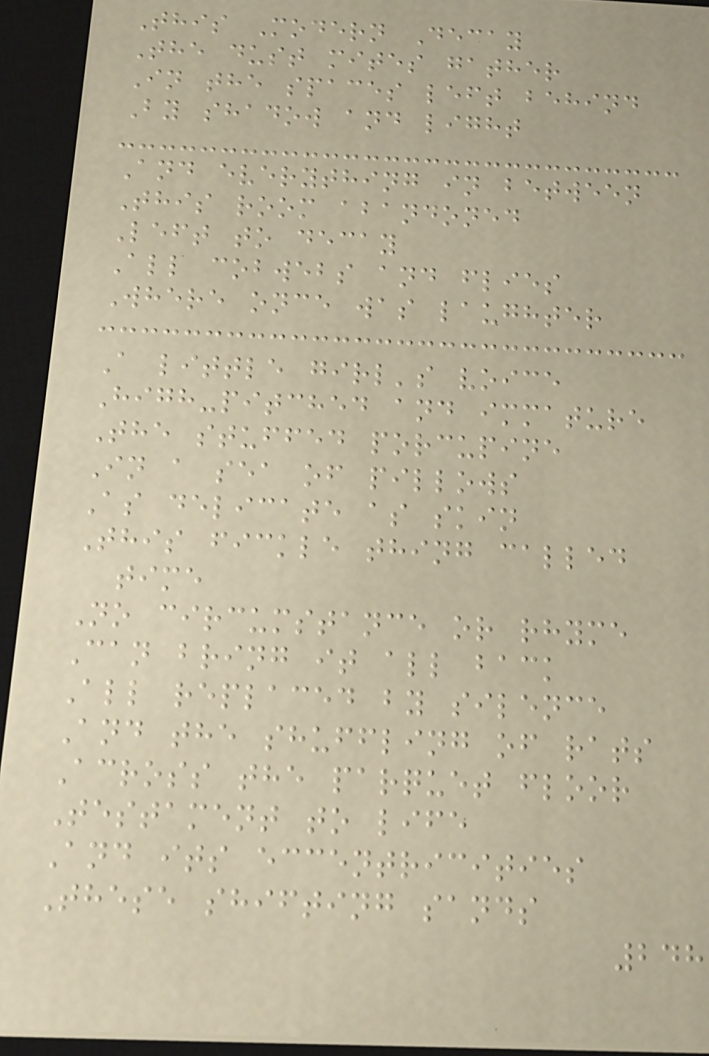This Modern Decay
The dust mites gather
In the spaces left behind
By shadow and light
And everything in between
This room abandoned
Left to decay
All cobwebs and flies
Where once was laughter
A little girl's voice
High-pitched and immature
The stuffed porcupine
In a sea of pillows
As delicate as skin
This fickle thing called
time
No circumstance or rhyme
Can bring it all back
All replaced by silence
And the shuffling of rats
Across the parquet floor
Testament to life
And its eccentricities
These shifting sands
248
